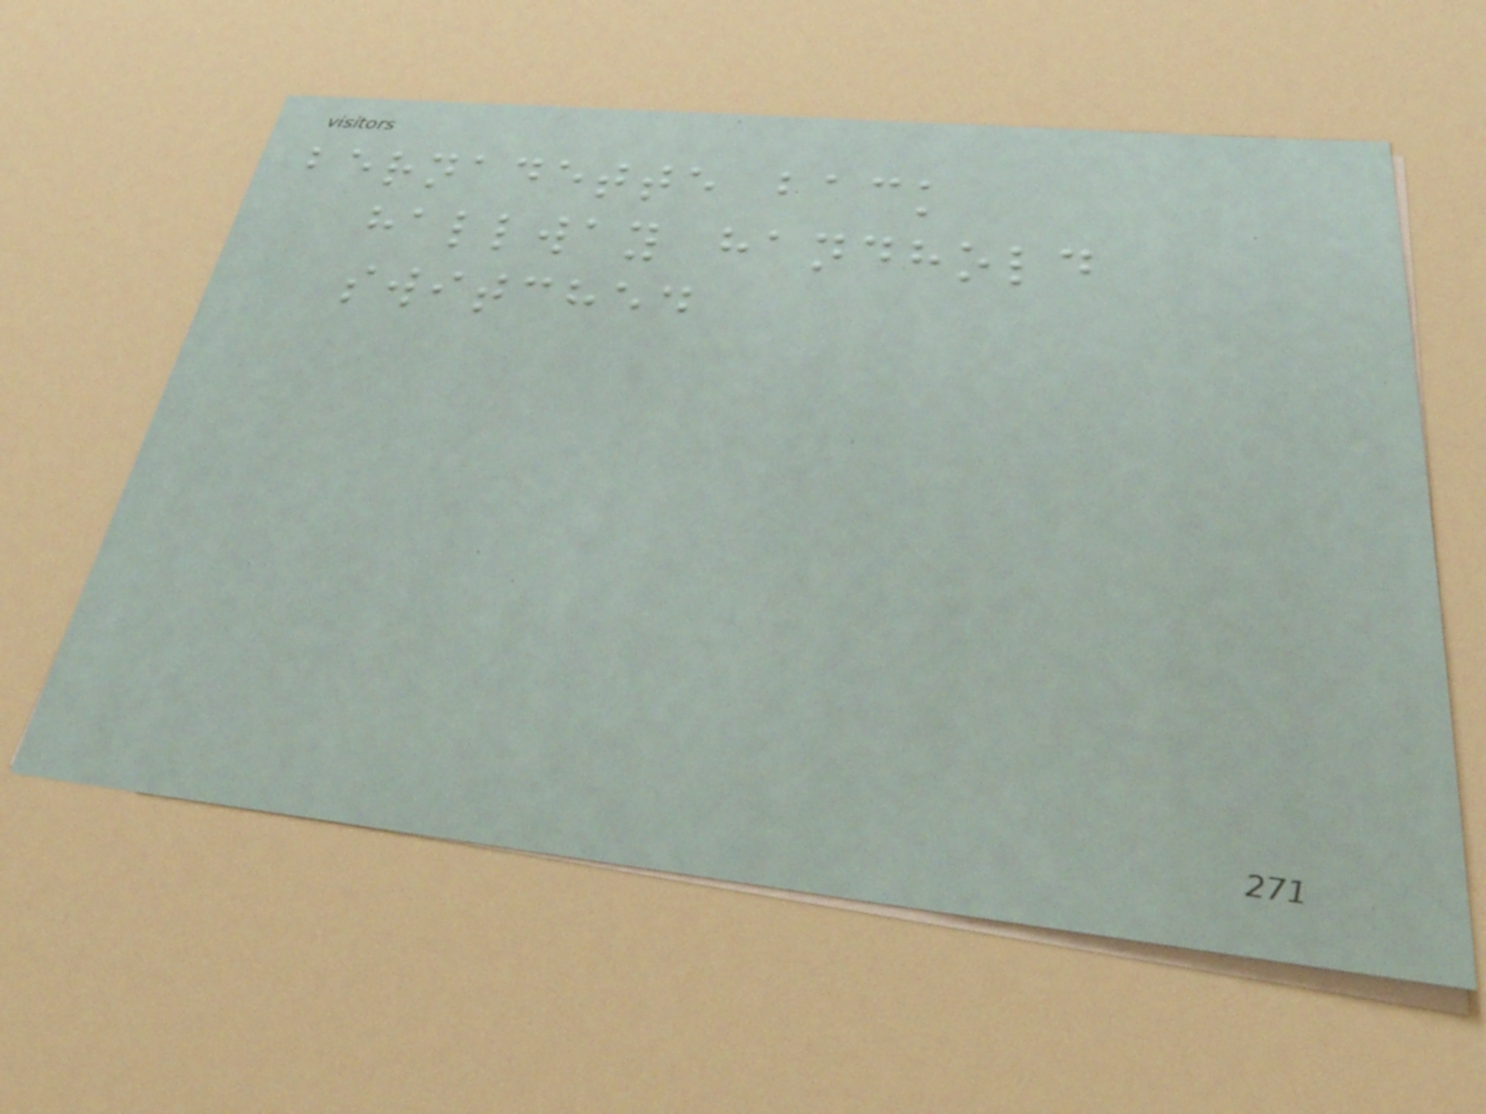bernadette back
hallway handhold
switched
